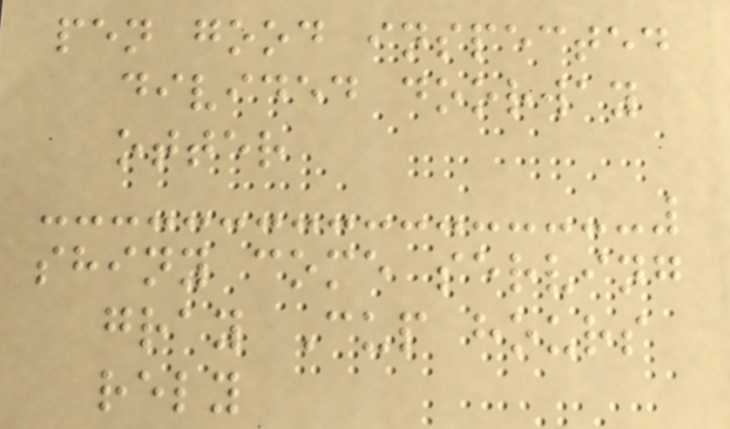pen good inspected
divided doorway
otter
shiny come serving
gray Cup hours
rely
